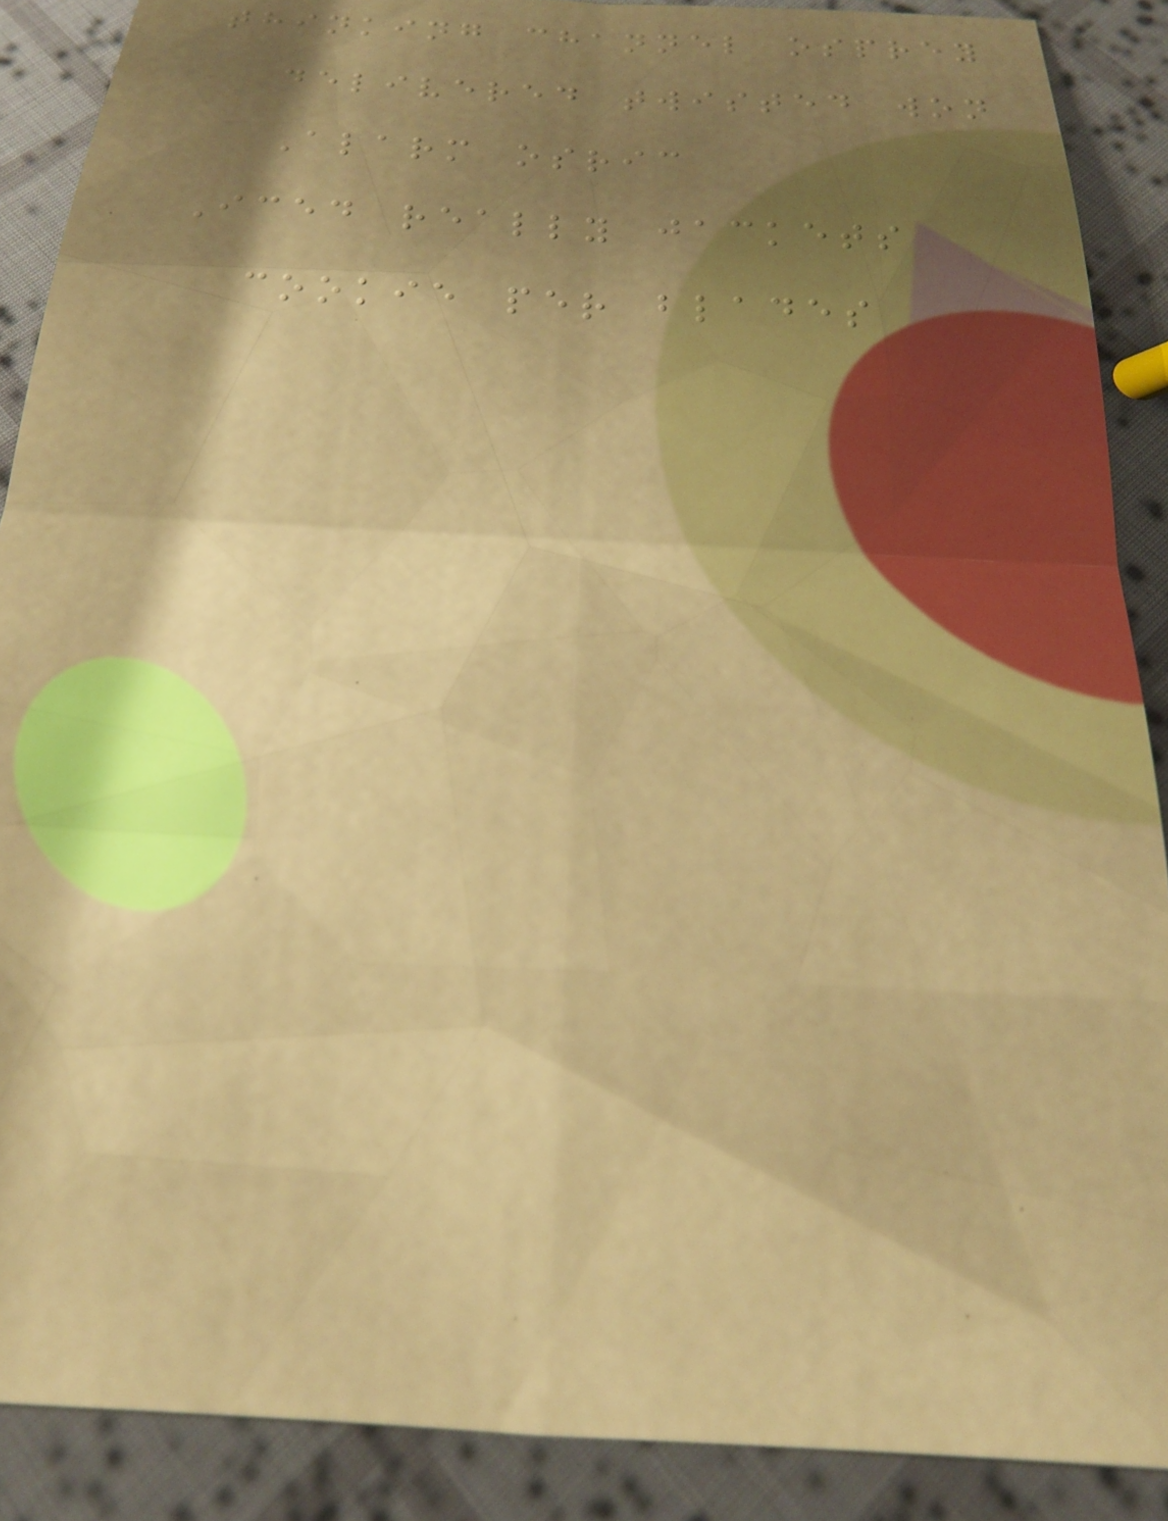thinking channel osprey
delivered twisted won
Alarm osric
Iced really jackets
cookie per blades
